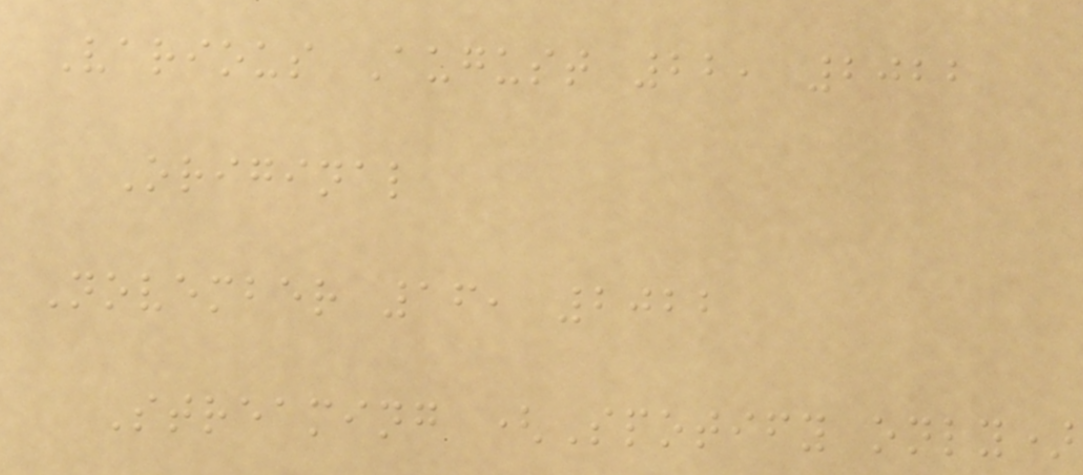Various August 22, 2022
Original
November 16, 2022
Streaming (Spotify only)
